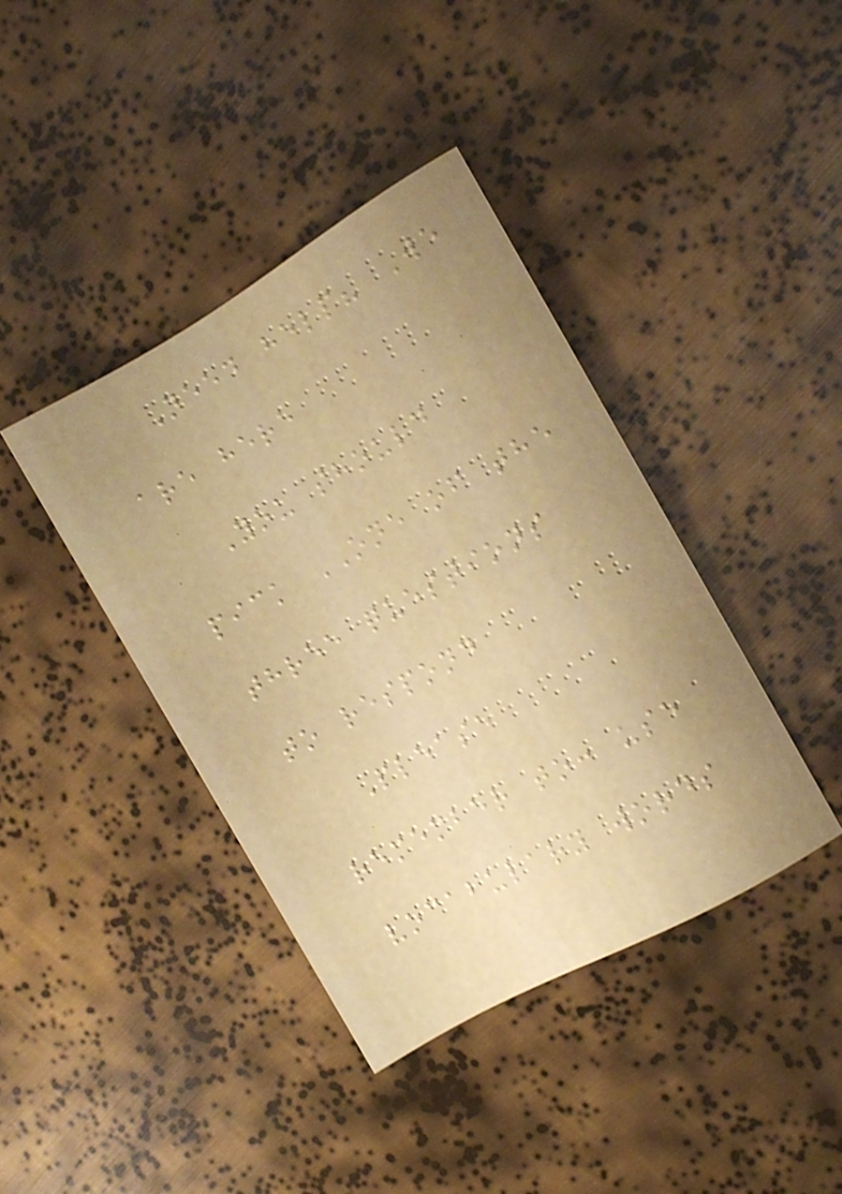Need help? We
are here
You should
pick ONE of the
three questions
to respond
Please
remember to: use
vocabulary words
